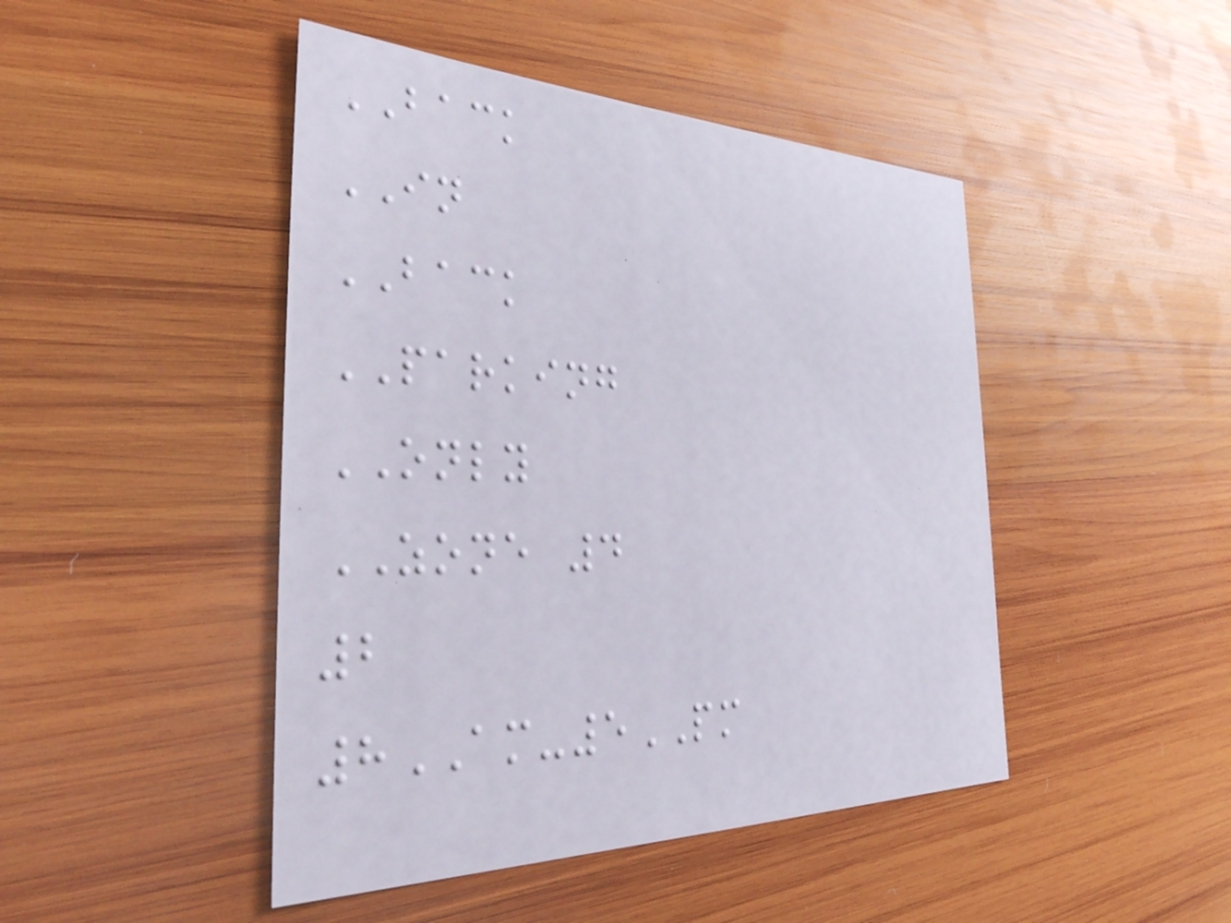BACK
IN
BACK
PARKING
ONLY
ZONE 4
2
8AM-5PM
